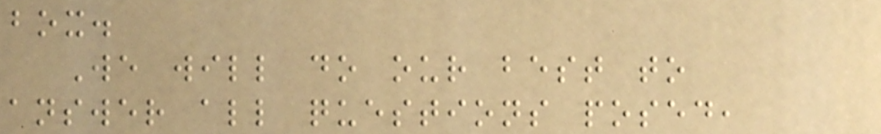box.
We will do our best to
answer all questions posed,
